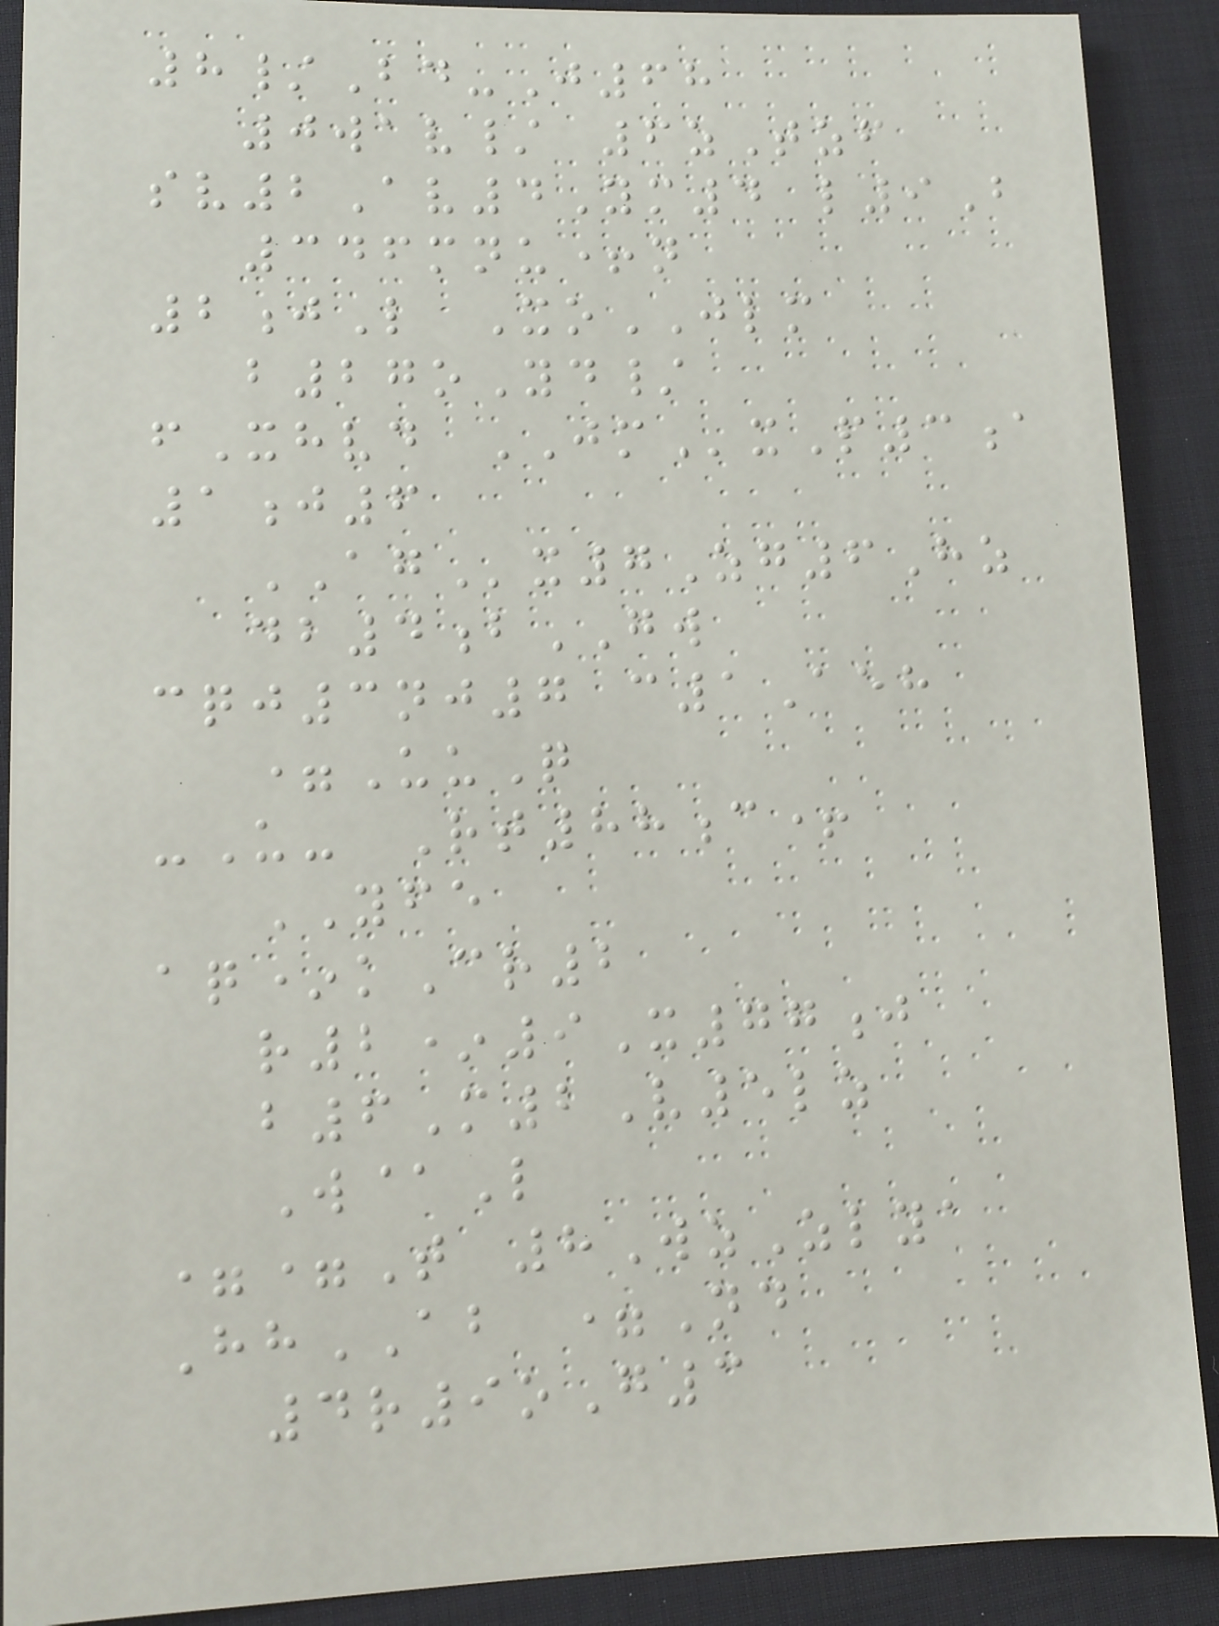8/Bd-J68
0wav/ 6zTzf
sv2Av4Ym4 l9B
346mnu+n
2jL XoJLM
b27oYd/
fXhvd JMxP3a
1j6
AGx7Zg6Hz
db4bGW
cqj3nj7 c1Aeh
=UuQ
-U- Rt88c+
YFE
aq*kCr2
r2*9X77j
b6M2V5lz
W@L
==T 8WzZlya
HhAB =Nd
4r9oG3
